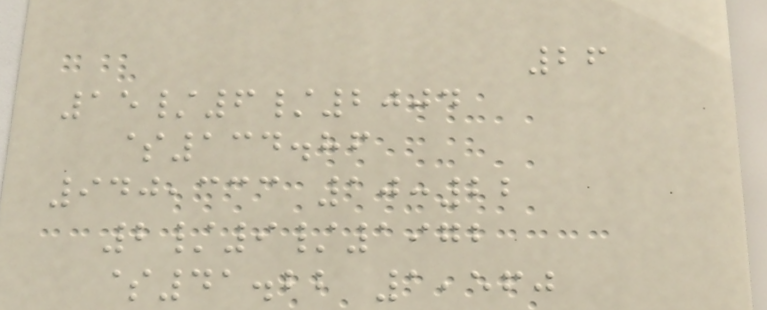26
15/6/2004
$134.86
940,333 10:22
2/9/1972
$41.22 1,560
